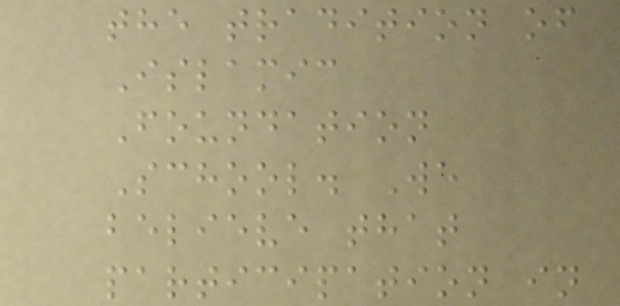the tradition of
Islamic
Foundation
School. We
believe that
participation in
